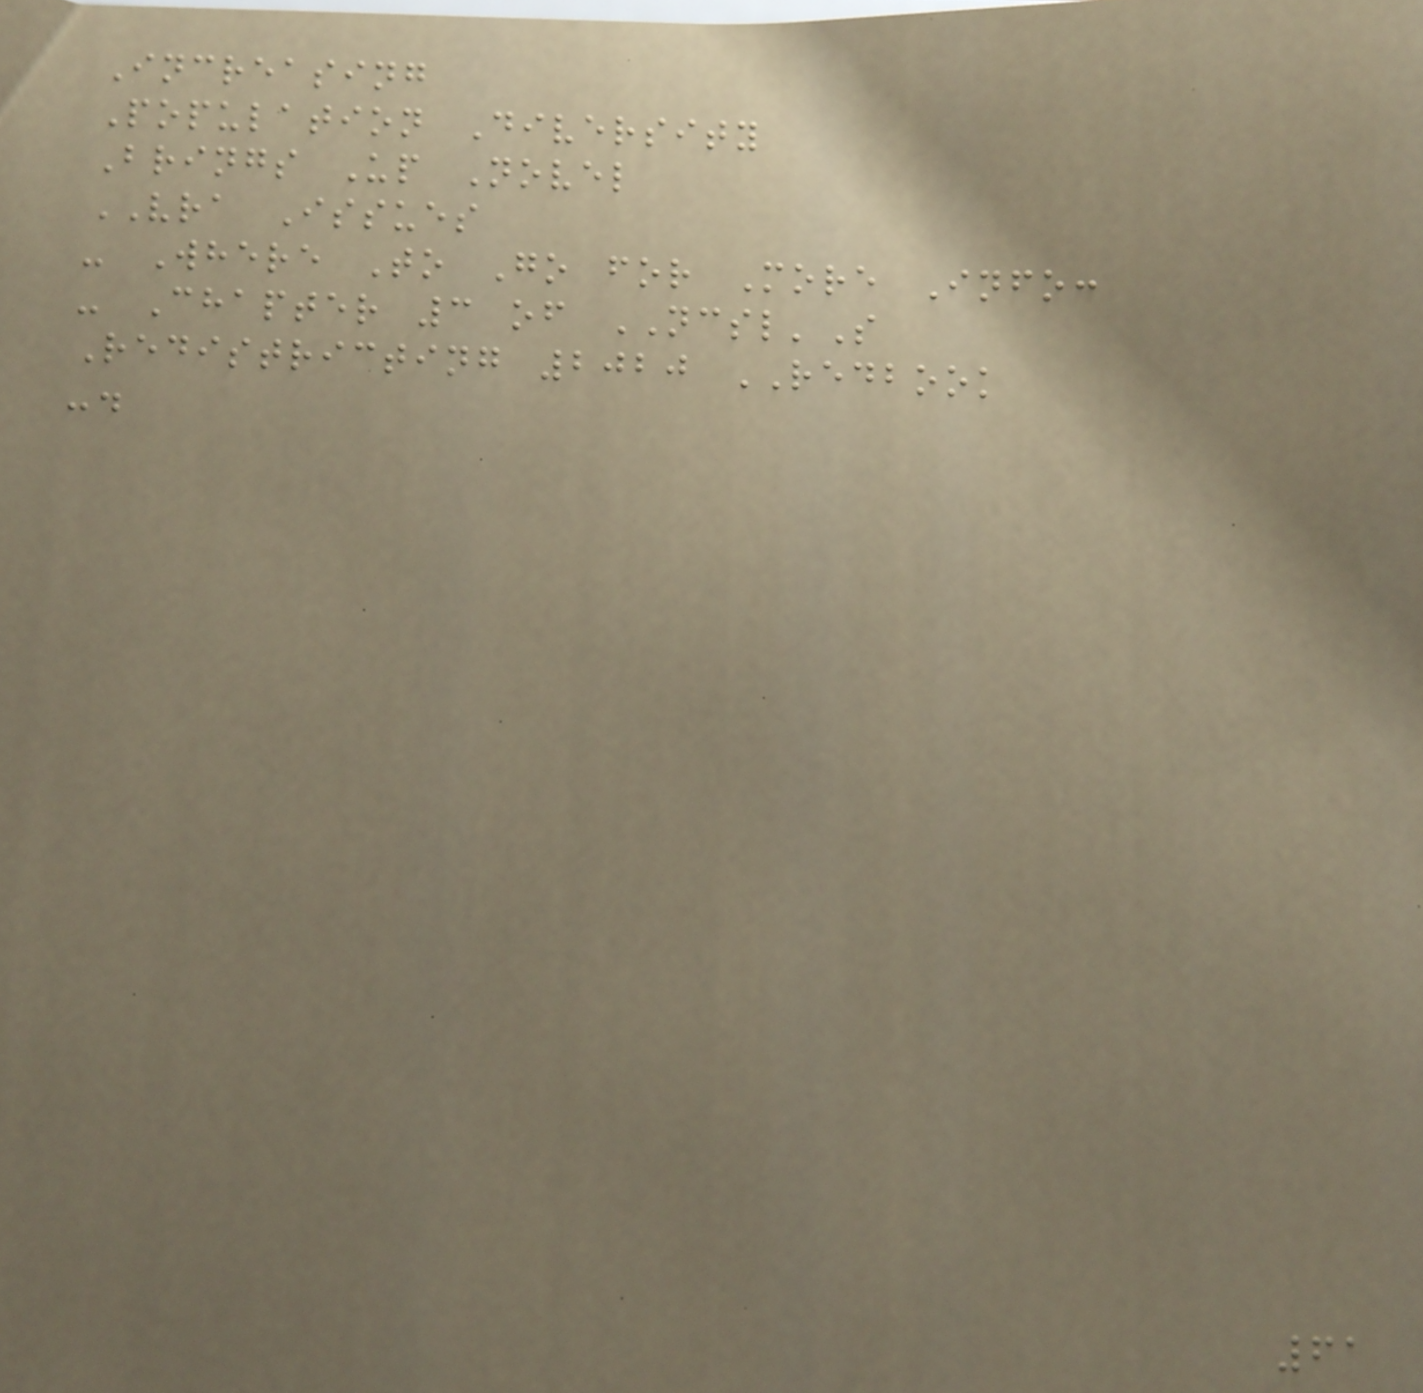Increasing
Population Diversity
Brings Up Novel
VRA Issues
- Where To Go for More Info:
- Chapter 3 of NCSL'S
Redistricting 2020 REDBOOK
-.
61
